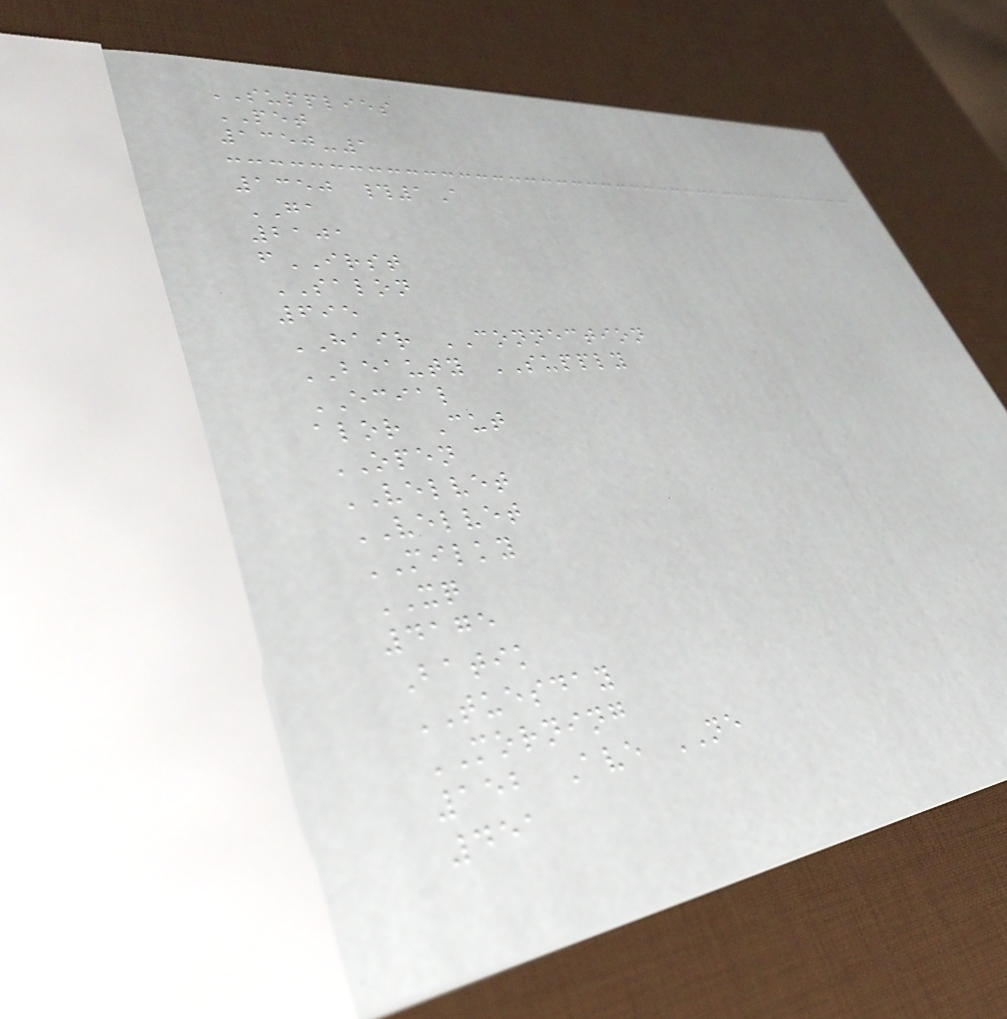SUPPLIES
PET
1350-1
1350 #1A
GA
2101
fIRST
SALON
695
HAIR CONNECTION
BEAUTY SUPPLY
ECIAL
alor Cut
OPEN
VELVET
VELVET
MILKY
XQ
4175
Batik
TUESDAY
MORNING
152 Ave NE
451
